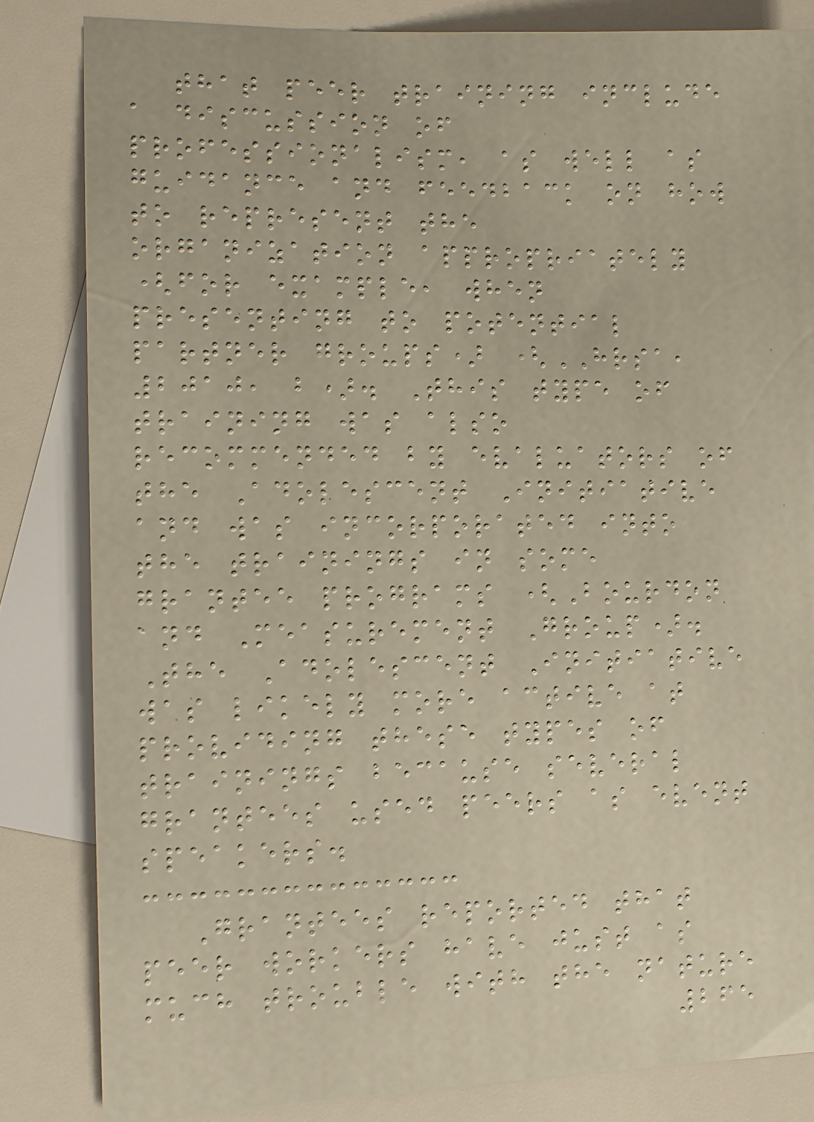that peer training include
a discussion of
professionalism, as well as
guidance and feedback on how
to represent the
organization appropriately
(for example, when
presenting to potential
partner groups) (HRSA,
2010, b). This type of
training was also
recommended by evaluators of
the Adolescent Initiative
and was incorporated into
the trainings in some
grantee programs (Bourdon
and Measurement Group).
The Adolescent Initiative
was likely more active at
providing these types of
trainings because several
grantees used peers as event
speakers.
Grantees reported that
peer workers have just as
much trouble with the nature
265
